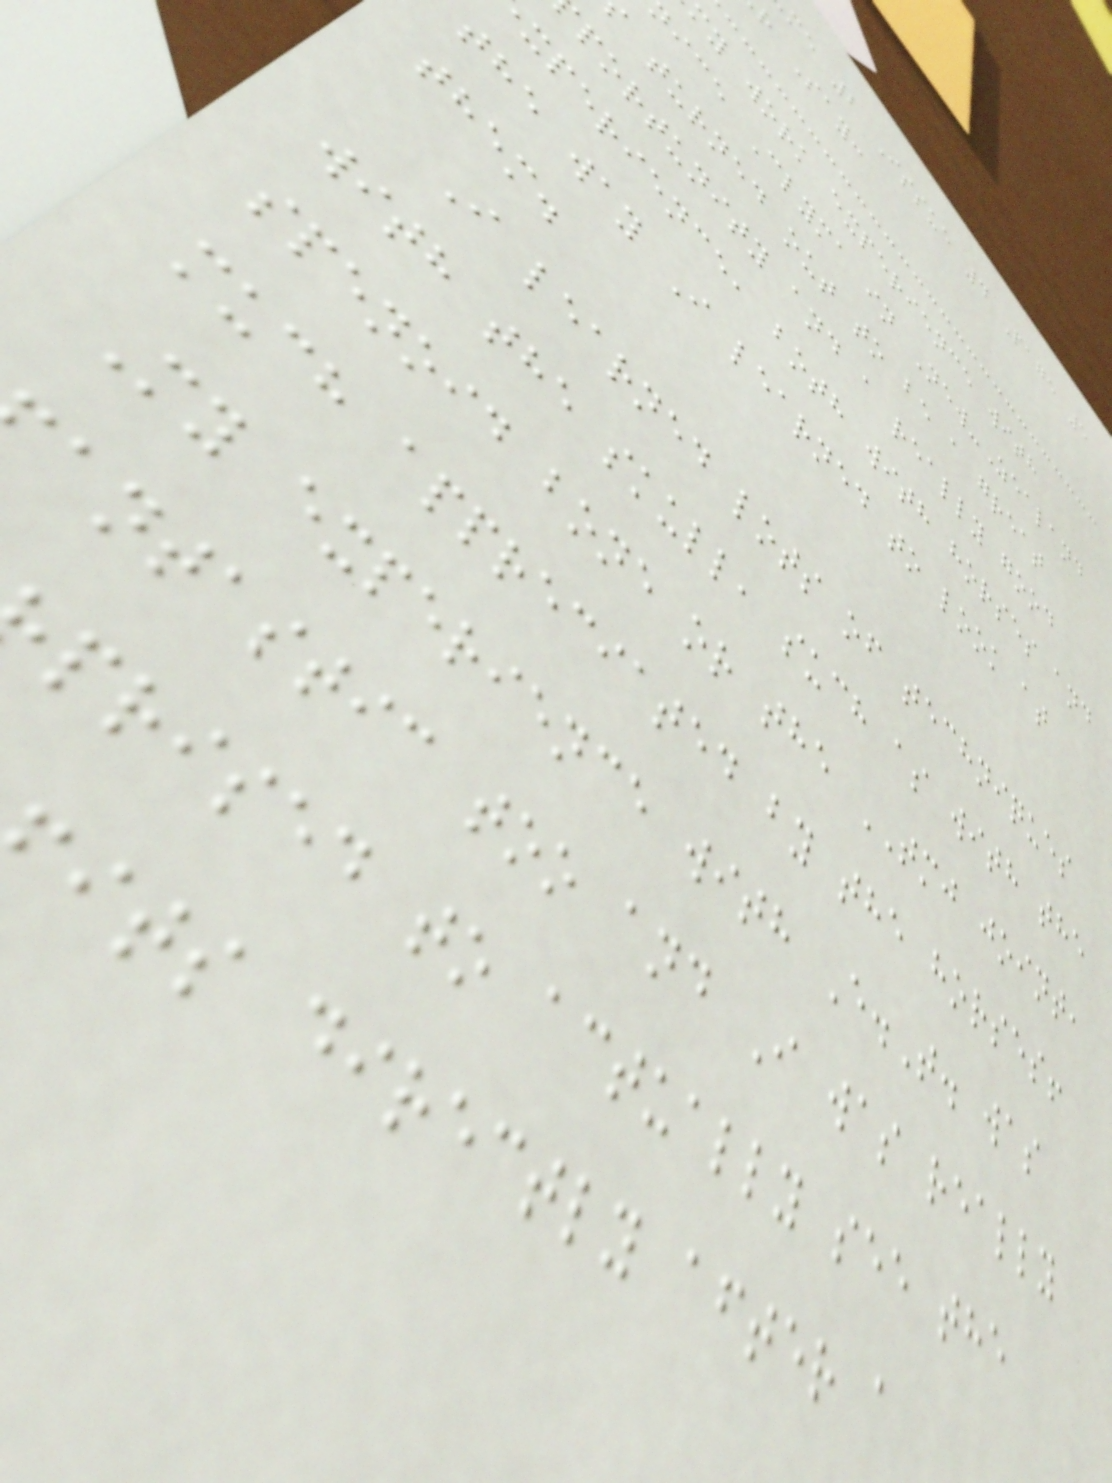me 2 Issue 4 Page 5
r Say:
my work experience with
ice Clyma in New-Zealand
turned out to be a great
portunity and a really good
xperience, both with horses and
the way I learned to look at
them.
I learned lots of techniques
with the skull, such as with the
spenoid bone or the TMJ joint,
much appreciated by the horses!
My experience with E.T. was
antastic too and I was really
prised to actually see the
its directly after a
